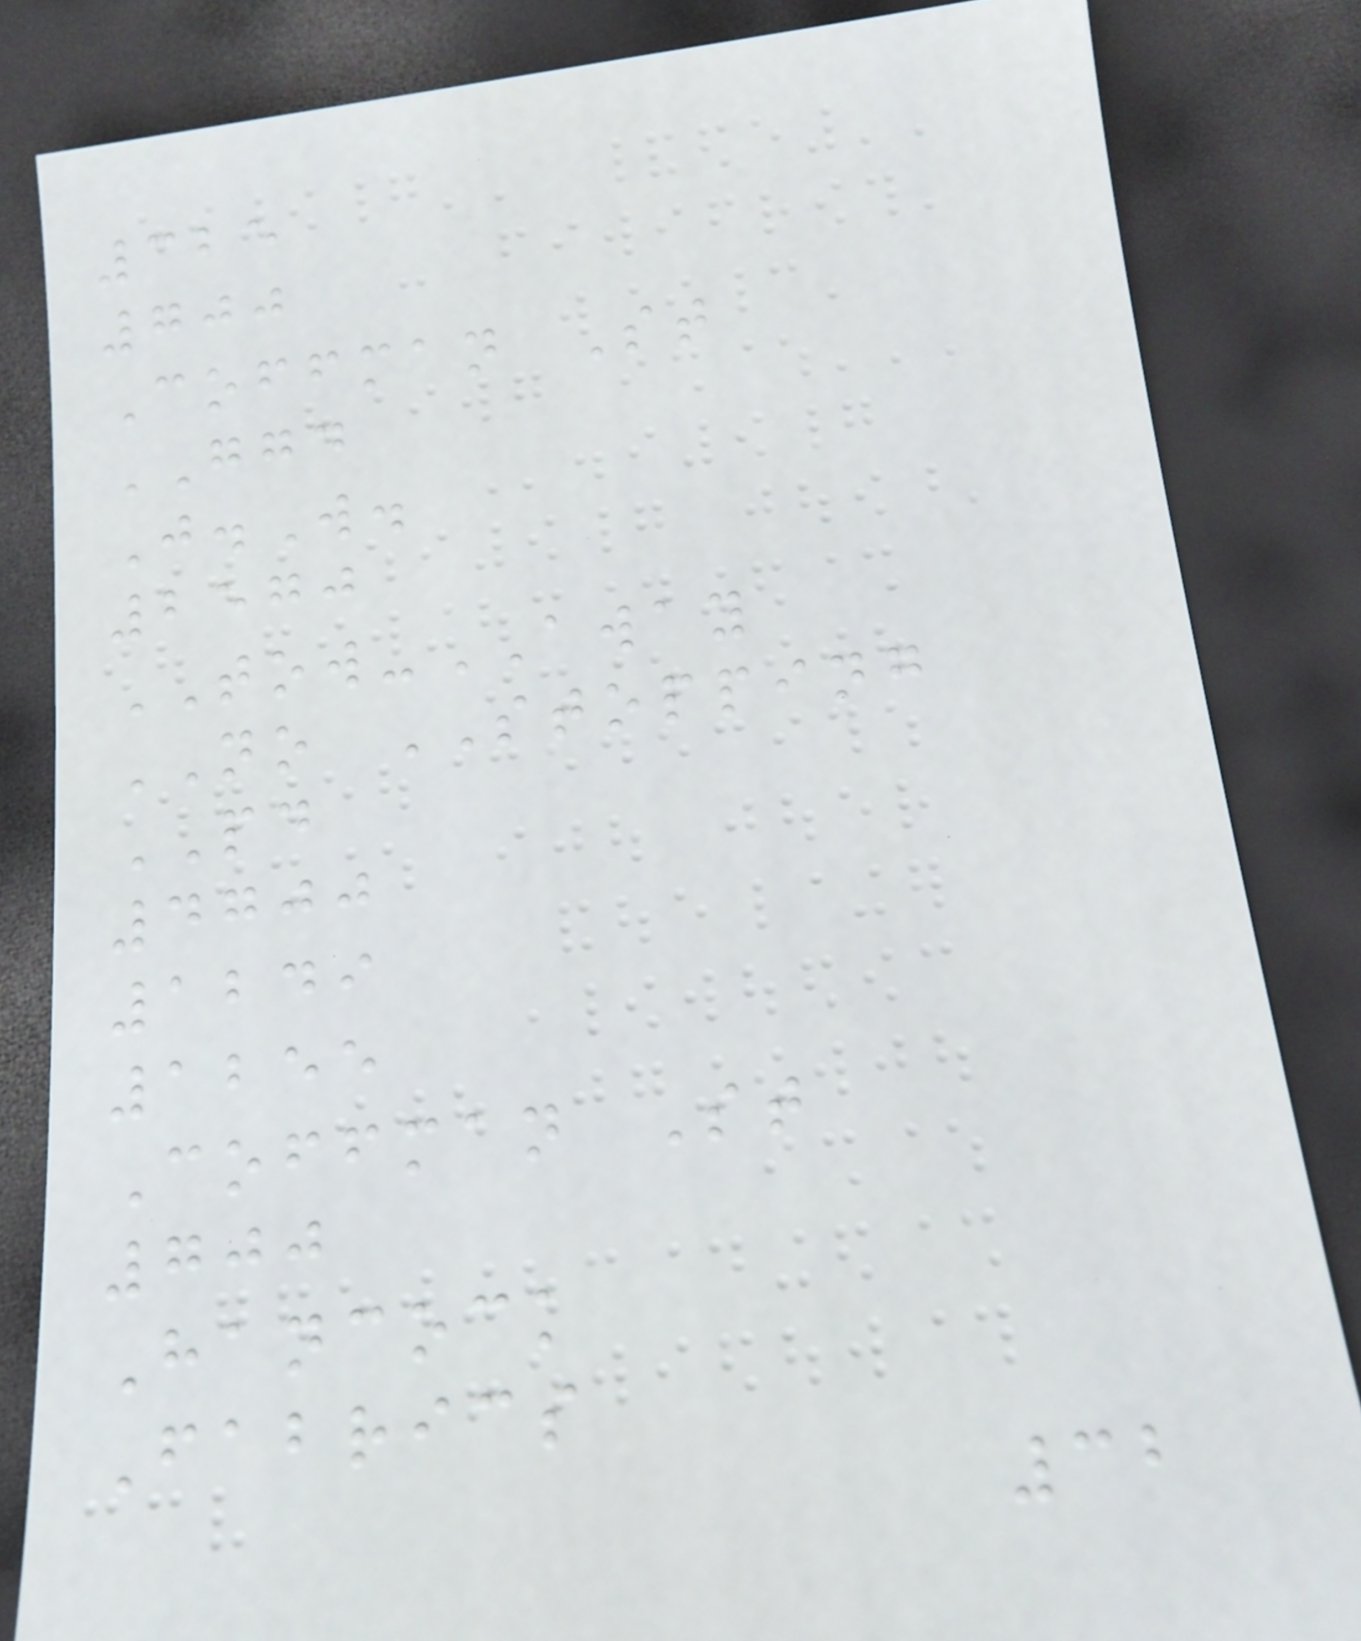325
700
Coffman St
GGD
J.W.
2570
TOW-AWAY
NO STOPPING
PD
4700
1249
1255
Coffman St
700
Hancock
Fabrics
32
